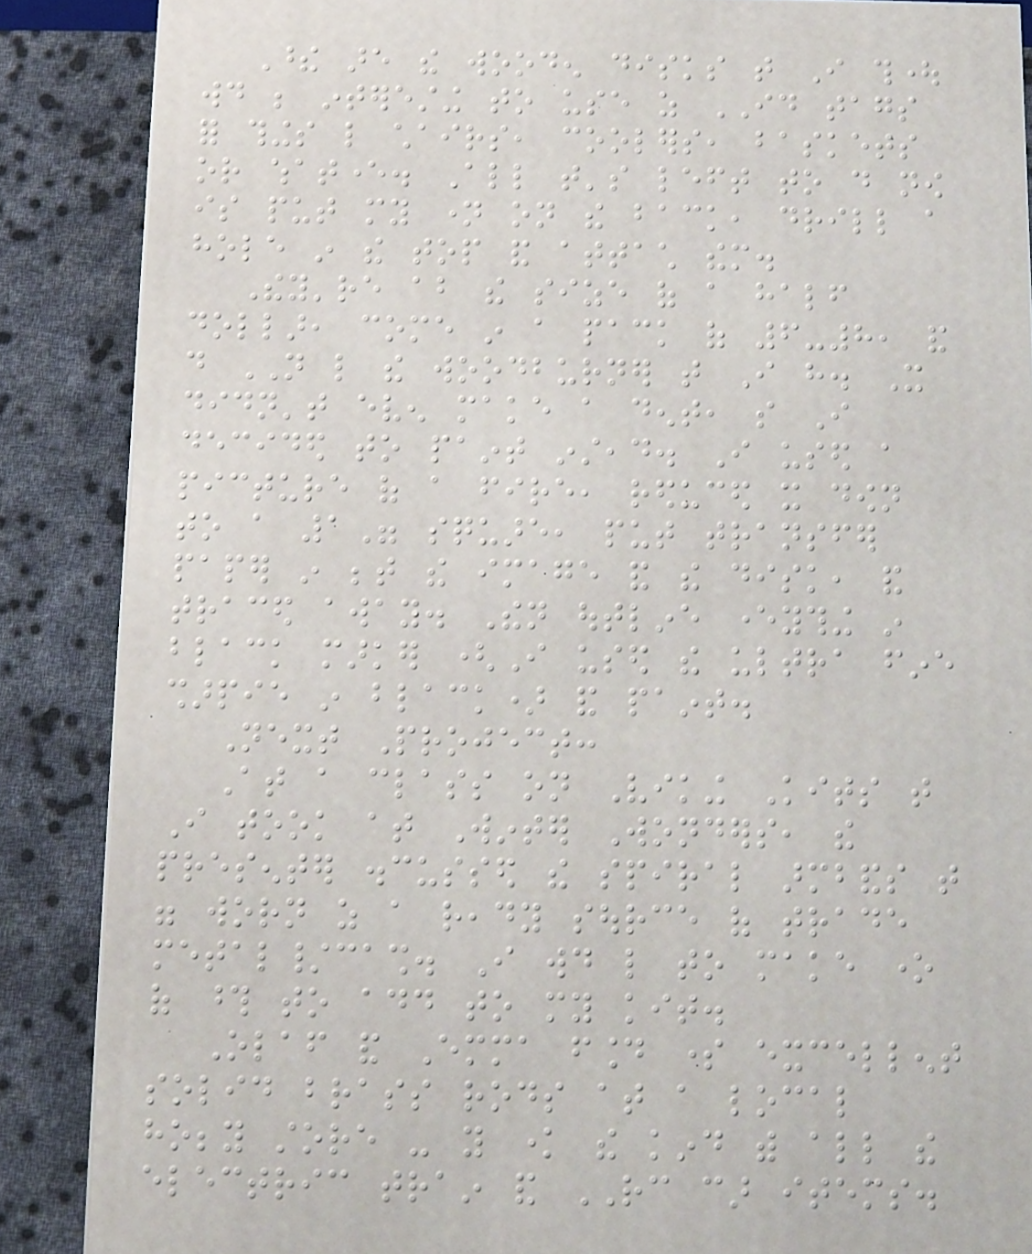These are the wooden disks that I thought
would be interesting to use as ID tags
for things like chairs, coolers, baskets
or whatever. All that's left to do now
is put my name on the back, drill a
hole in the top and attach them.
They're about the size of a half
dollar, come in a pack of 6-8, and
do NOT like the woodburner that I have. It
didn't even make a dent, so I
decided to paint instead. I used a
picture of a fire, reduced it down
to a 1" square, put transfer
paper in between the image and the disk, and
traced away. Then outline everything in
black marker (I used the ultra fine
sharpie in black) and paint.
Next Project:
At a class on Viking Kits that
I took at Winter Wonders, the
presenter discussed the spiral armbands that
were worn as a ready source of trade
metal/cash. I would like to make one
of those to add to my kit.
Olaf and Emma found some excellent
solid brass rods at a local
hobby store - you know the kind with all the
electric train and RC car items.
